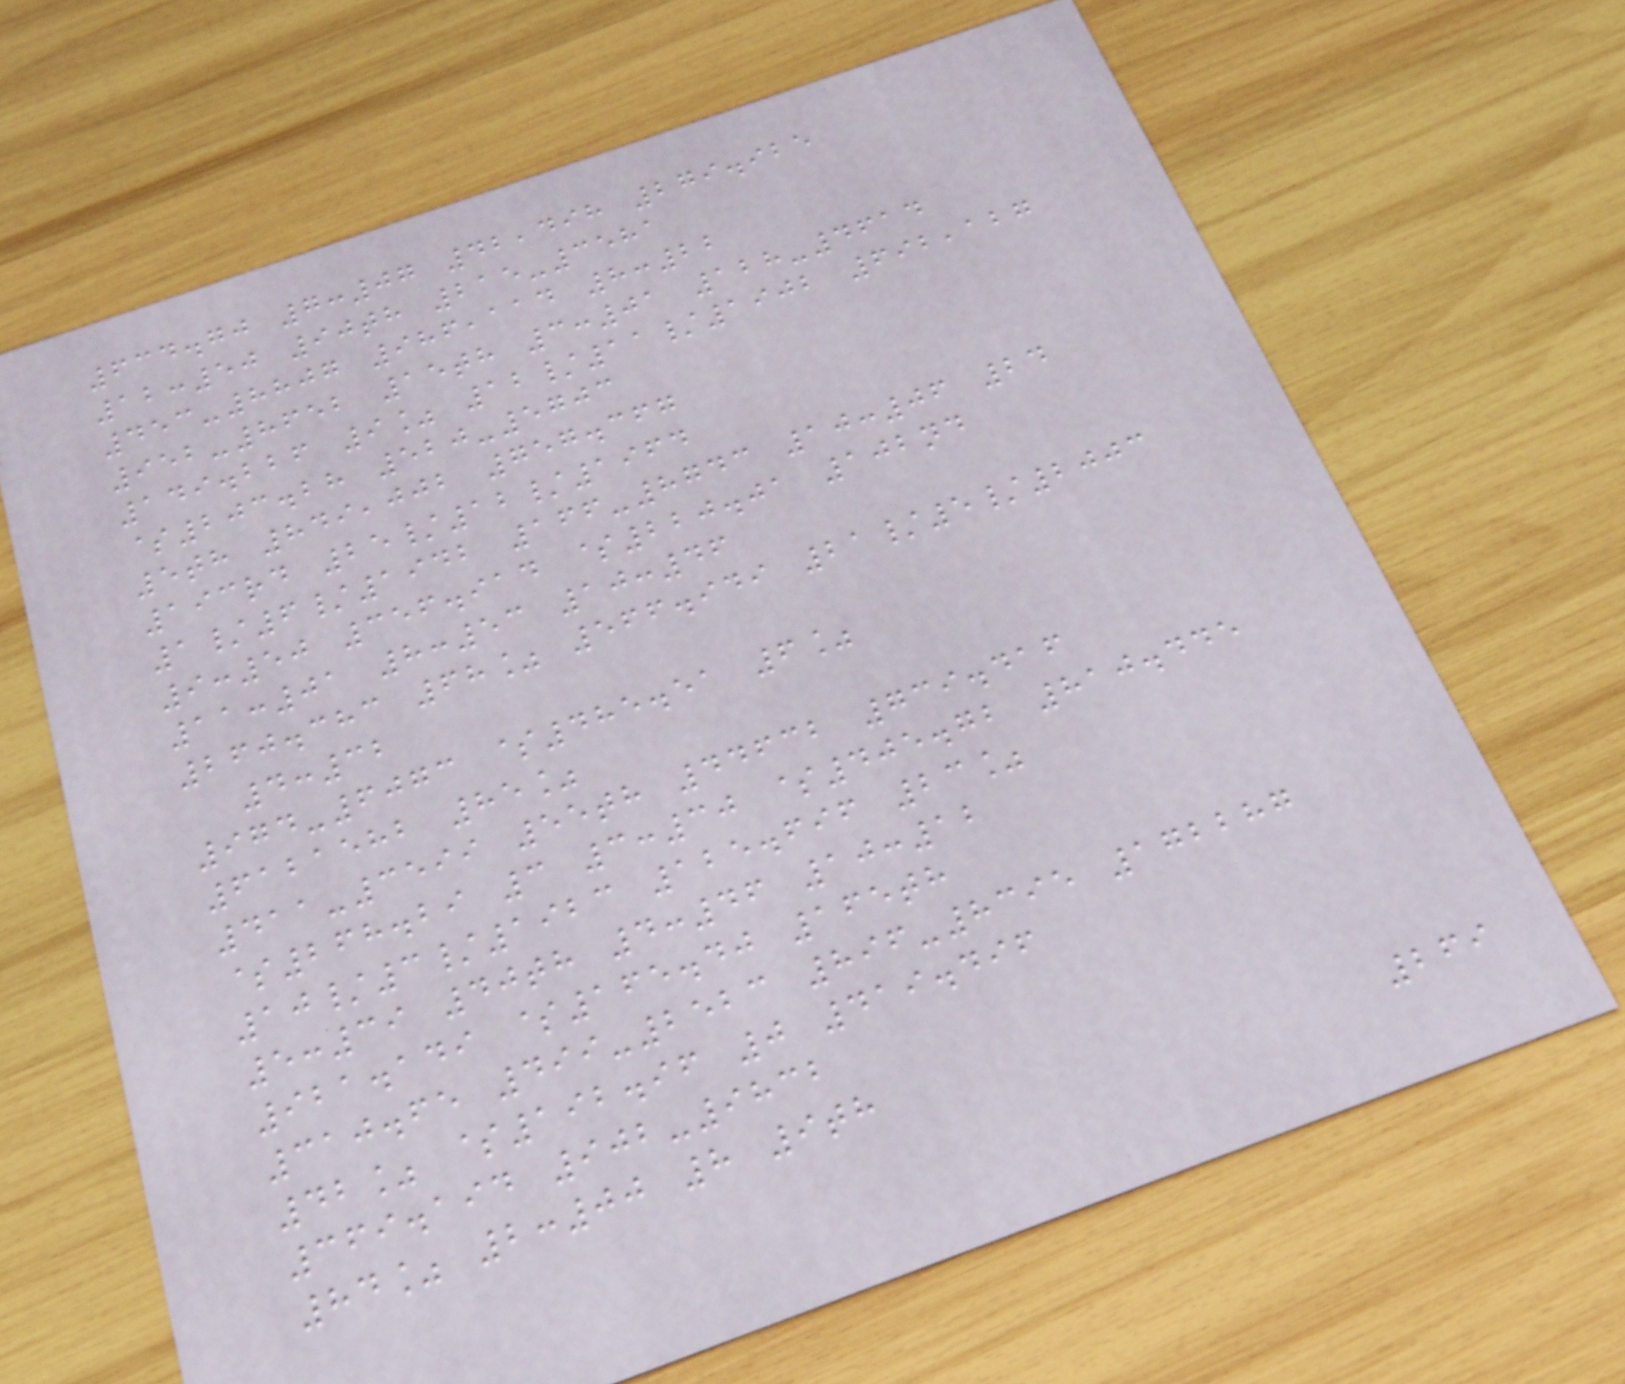634.70 7:07 42,498 279.925
12:50 90th 215-3581
453-8807 986,114 8:22
952-8652 15th 3:01 128-4614
149.226 9% 12/11/1902 692,127
$203.28 520-5703
5th 849,002 757.367
193rd 25/12/1964
1/6/1942 166-8743 10:06 24
9:50 356.914 $220.01 102nd
11:01 8:53 10:46
260.383 68% 566.949 21/5/2003
4:32
974-6073 $485.51 6%
6121582 85%
411-3599 55th 44632 739.416
$268.29 3 3:30 $405.72 810.445
10/3/1923 125.696 23%
5:39 40th 4:46 10:12
921.149 $165.40 165th
310.65 499-2523 896-8395 172287
42% $192.96 0 419.496
369.194 902-9832
84% 2:00 8 9th
269
